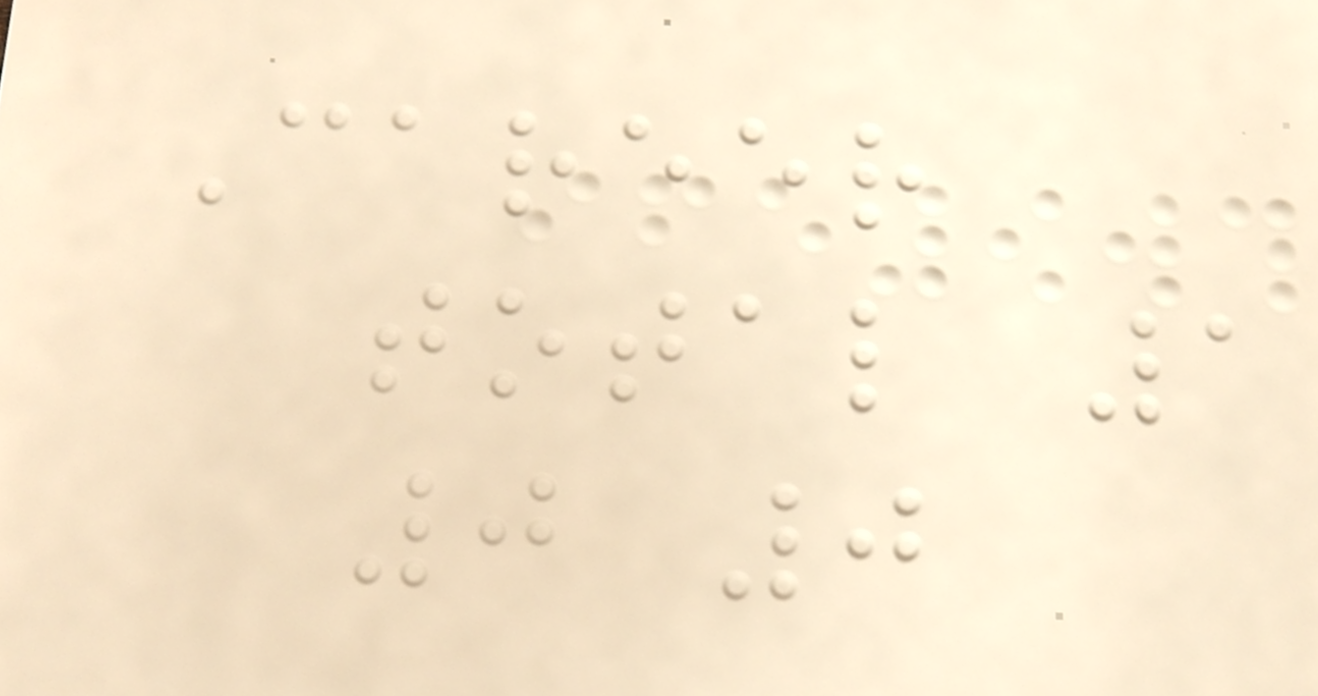Career
total 1
0 0
